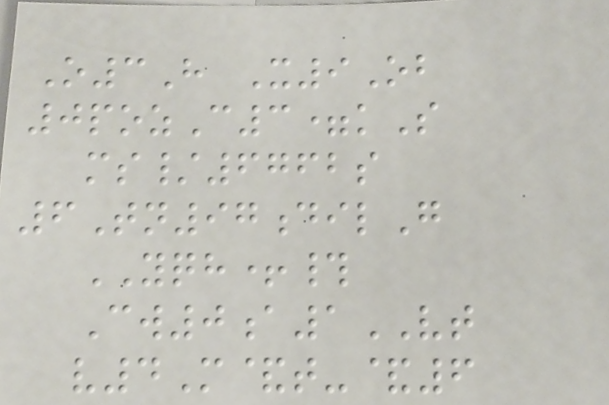O3H X9Ob
0pozC3=kS
ms/6762s
6Tn97dilG
YQH+#
Cw0a1VT
v4M&t-&6
